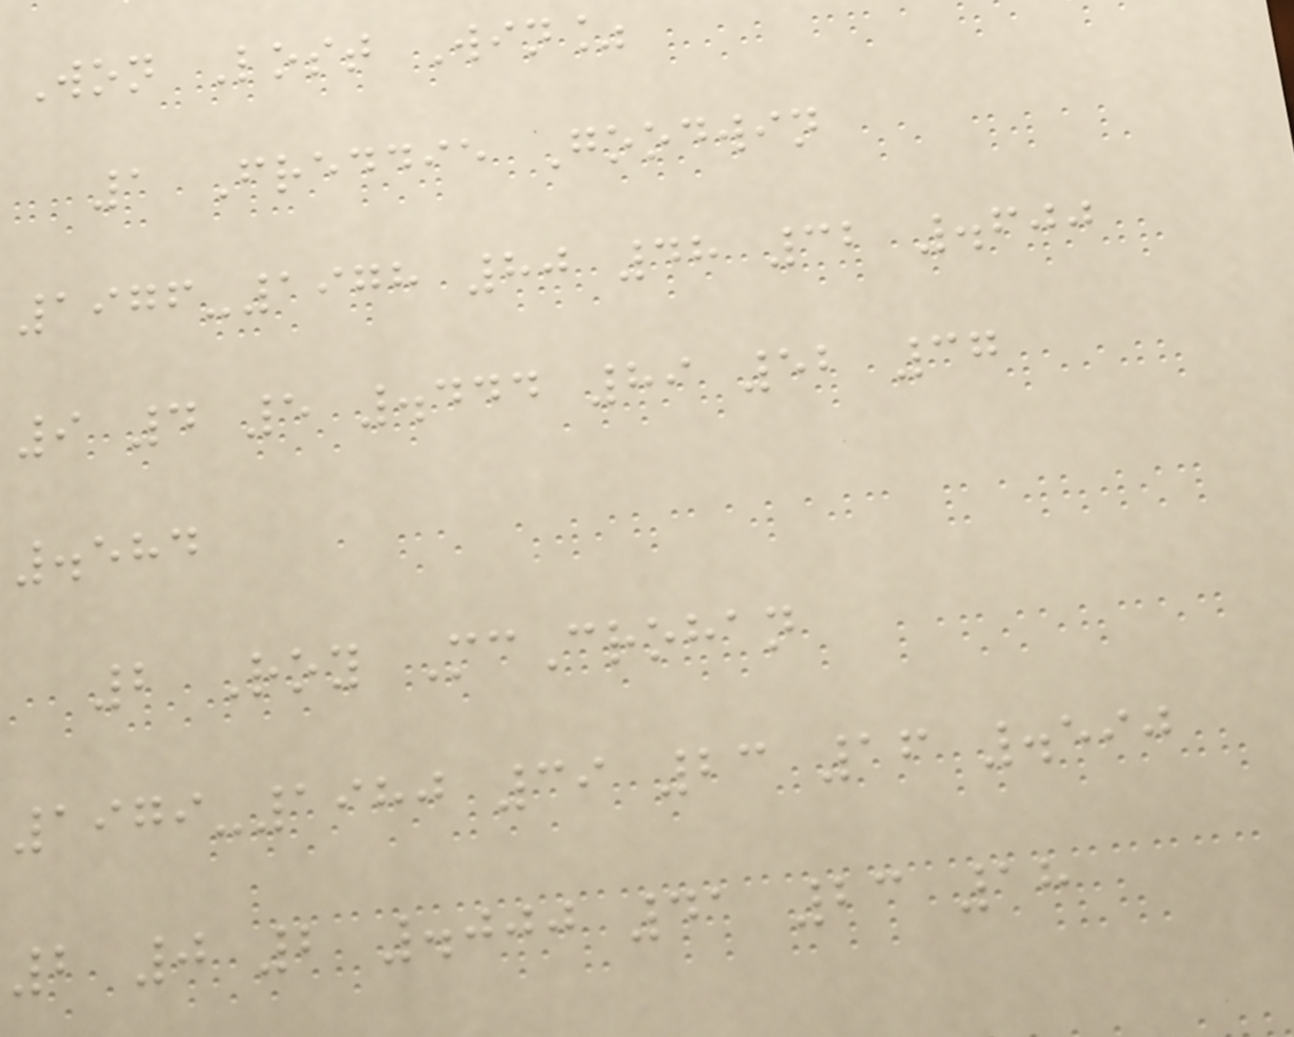Won Lost Win%
1 Freddie Goodwin
1976-1978 80 48 32 .600
9 4 5 .444 89 52 37
.584
2 Roy McCrohan
1979-1980 39 23 16 .590
2 0 2 .000 41 23 18
